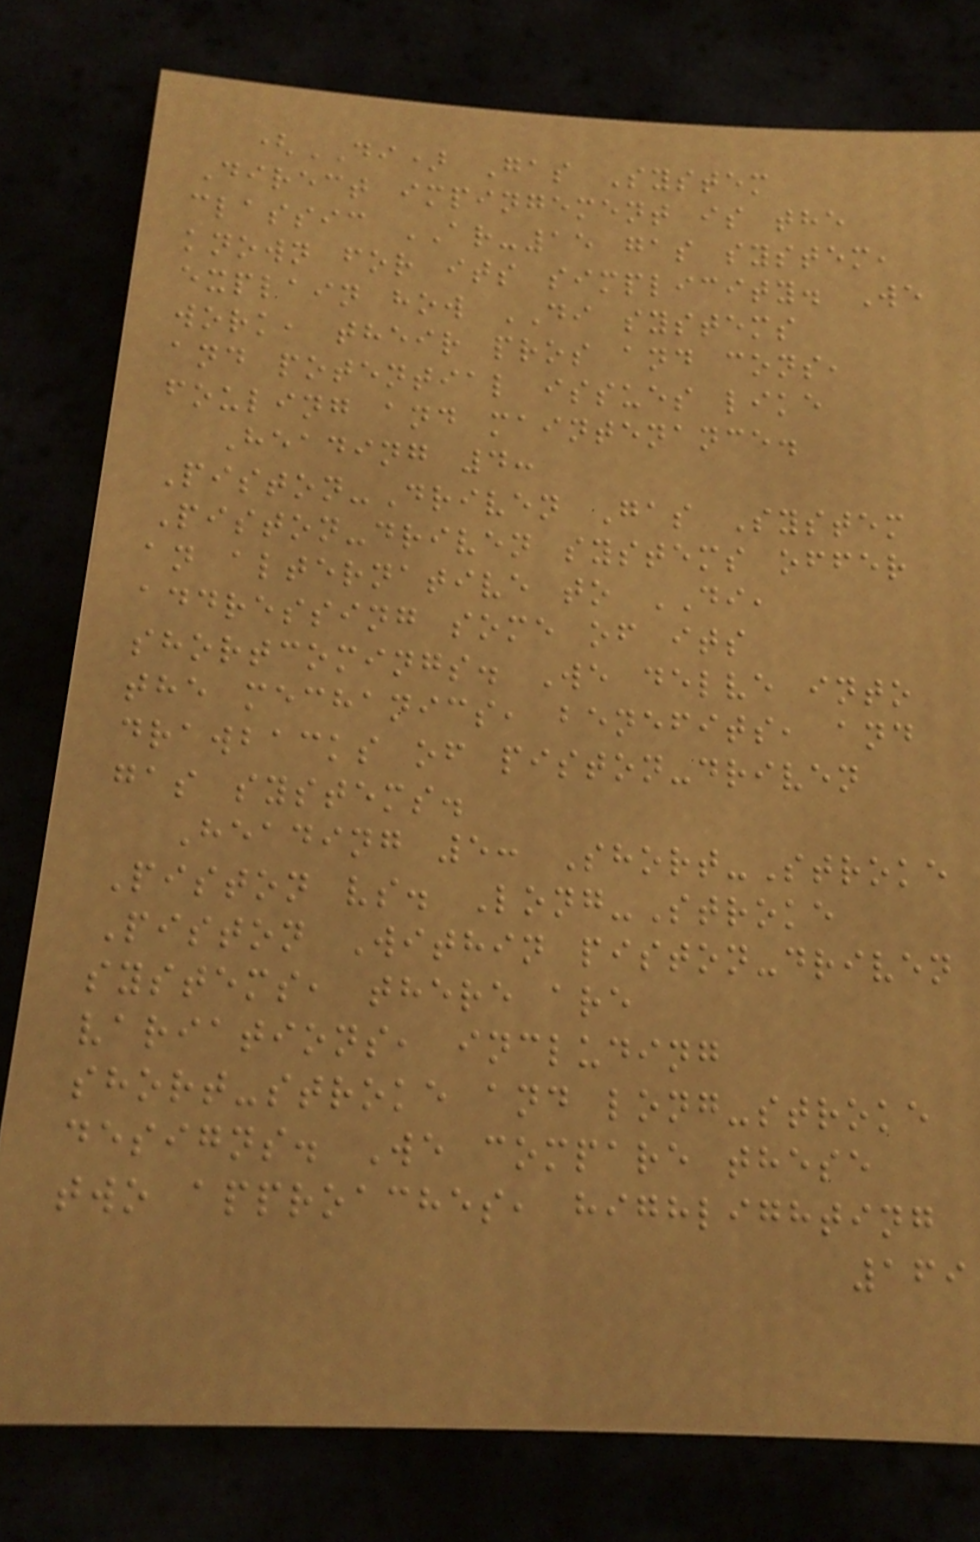(DI) Gas System
Direct impingement is the
classic AR-15 gas system,
known for its simplicity. We
explain how DI systems
work, their pros and cons,
and potential issues like
fouling and maintenance.
Heading 4:
Piston-Driven Gas System
Piston-driven systems offer
an alternative to DI,
addressing some of its
shortcomings. We delve into
the mechanics, benefits, and
drawbacks of piston-driven
gas systems.
Heading 5: Short-Stroke
Piston vs. Long-Stroke
Piston Within piston-driven
systems, there are
variations, including
short-stroke and long-stroke
designs. We compare these
two approaches, highlighting
169
